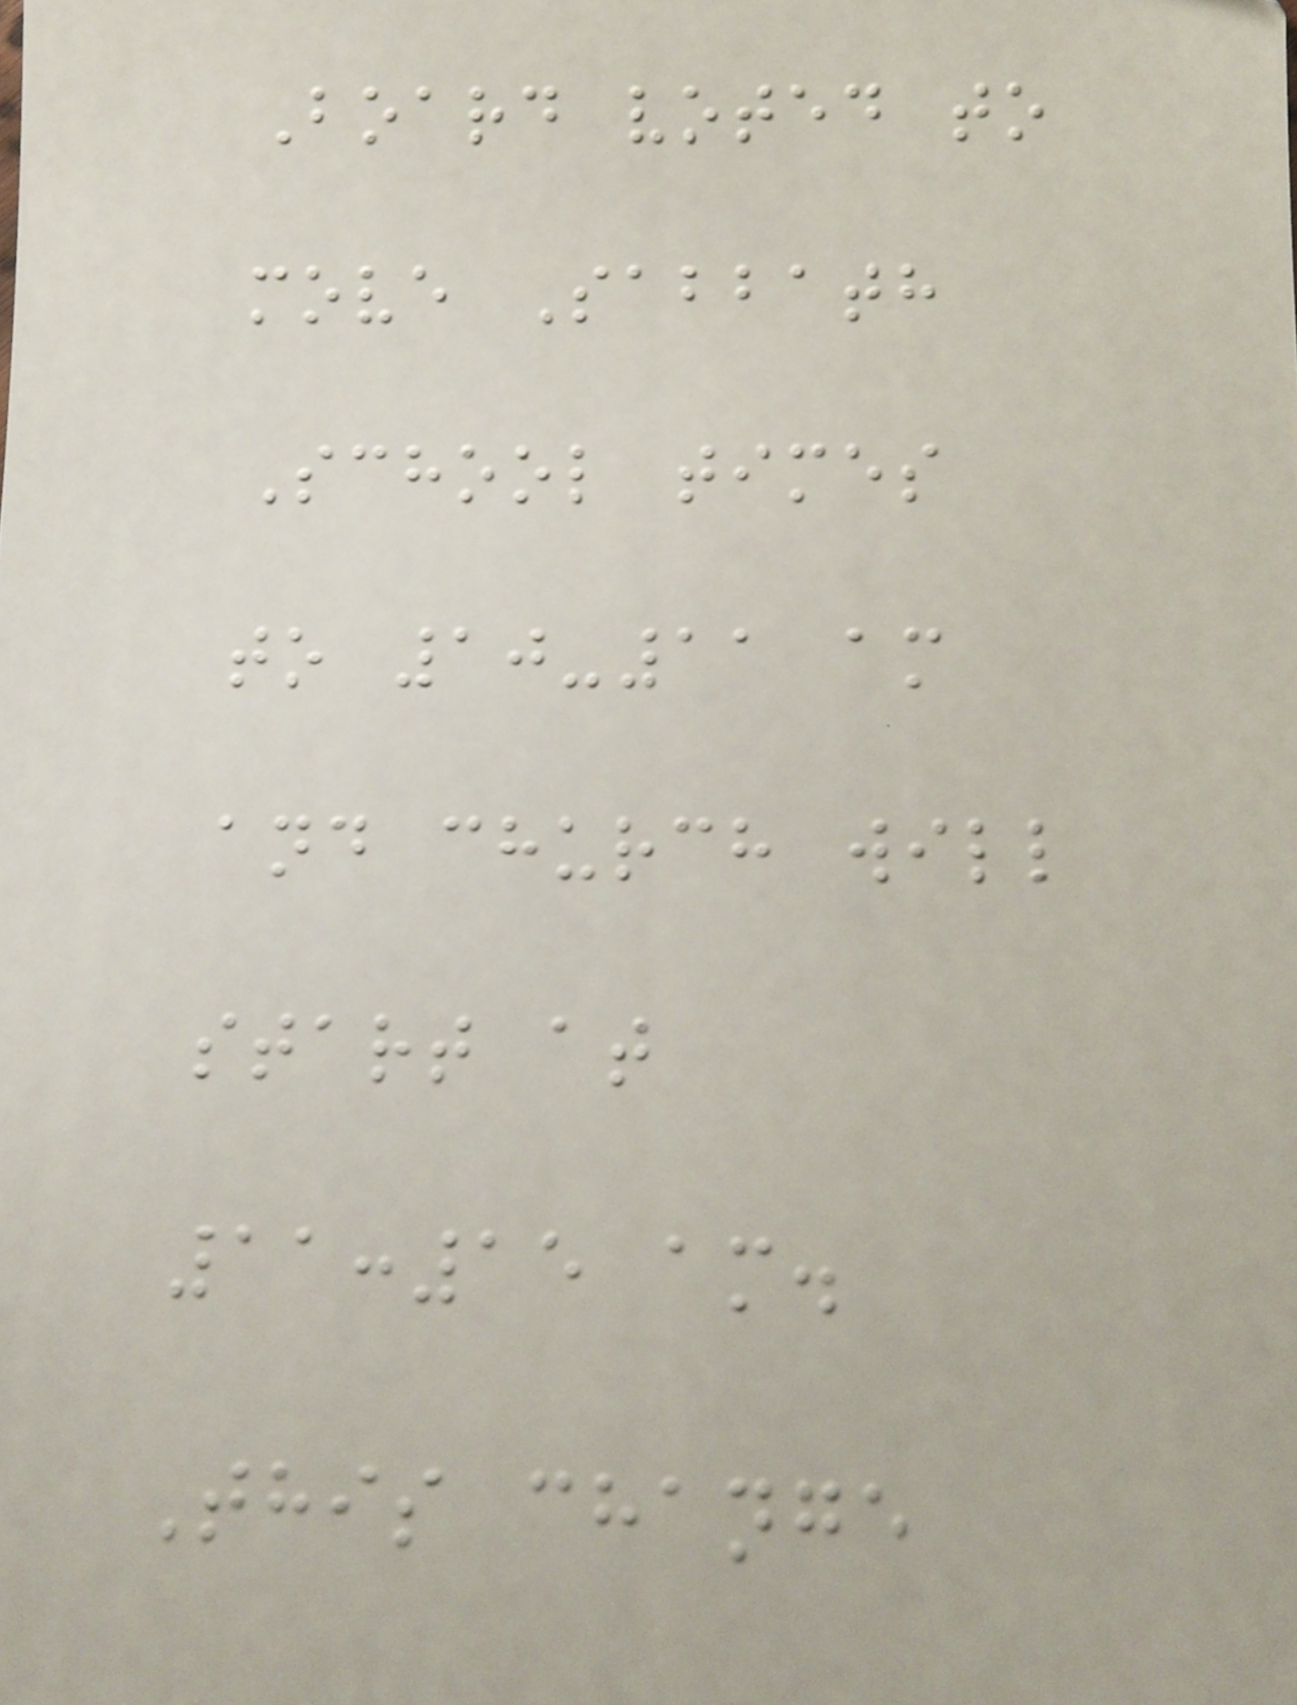Board voted to
move Sabbath
School times
to 10-11 am
and church will
start at
11:15 am.
This change
